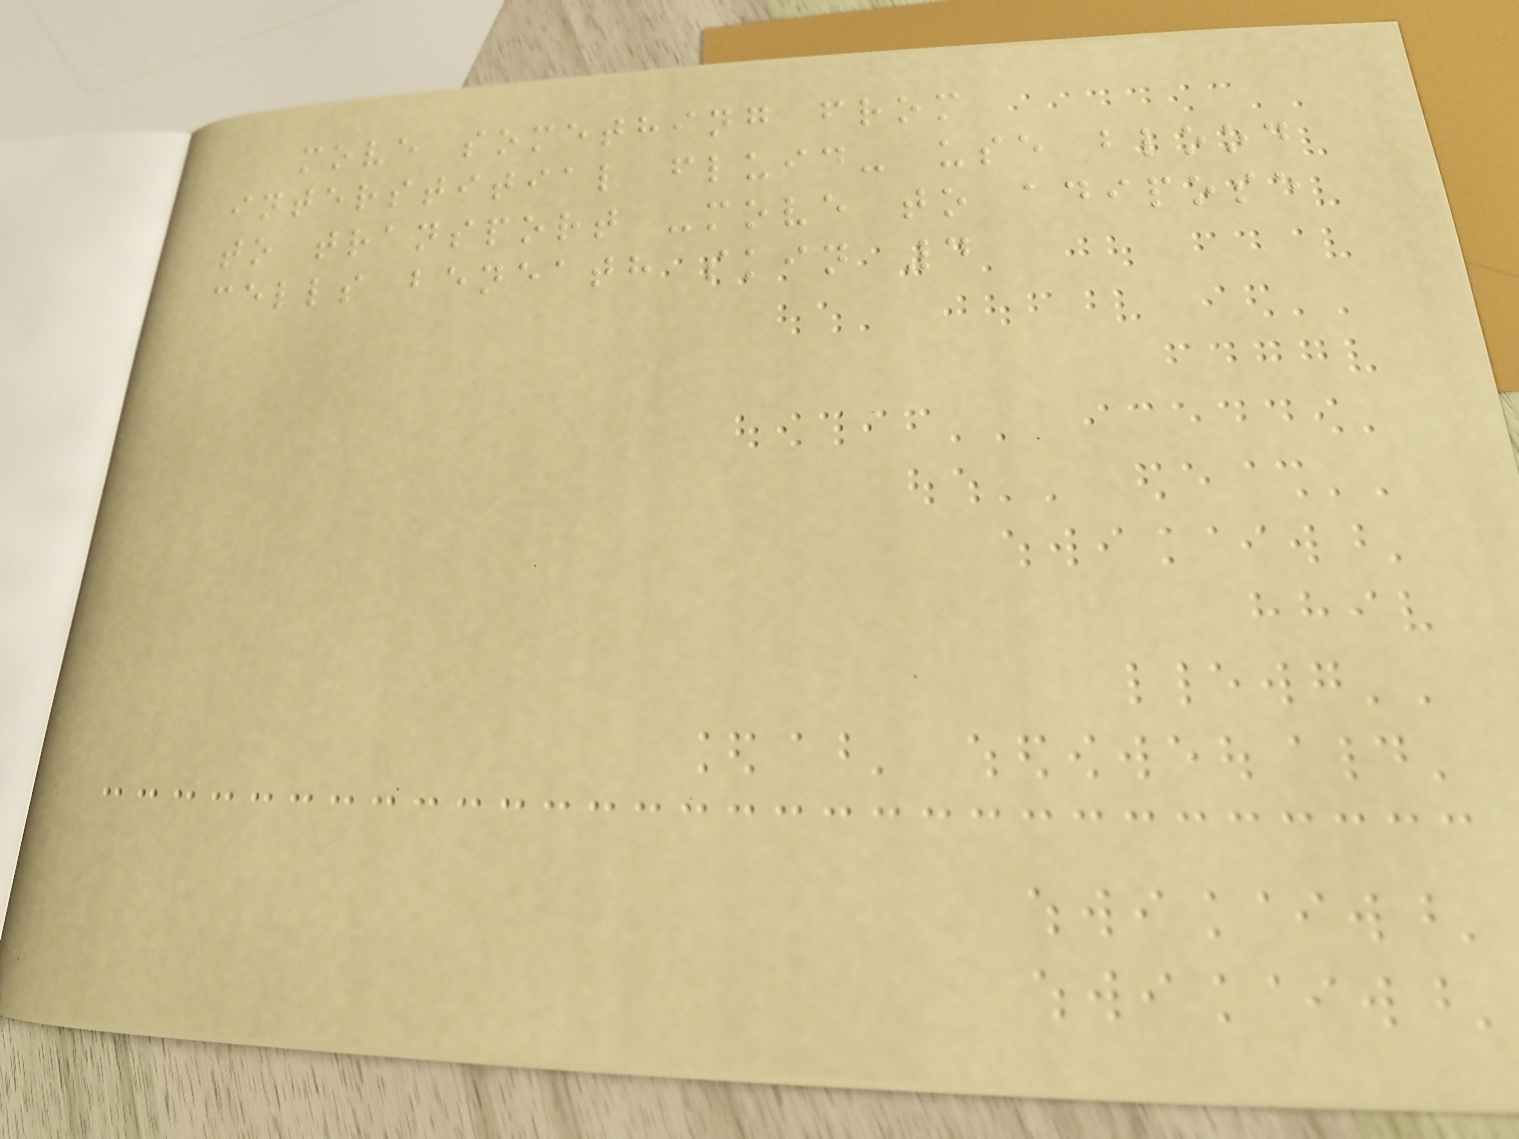move something from
interstitial fluid- use blood
to transport -move to adipose
cells beneath skin 4
